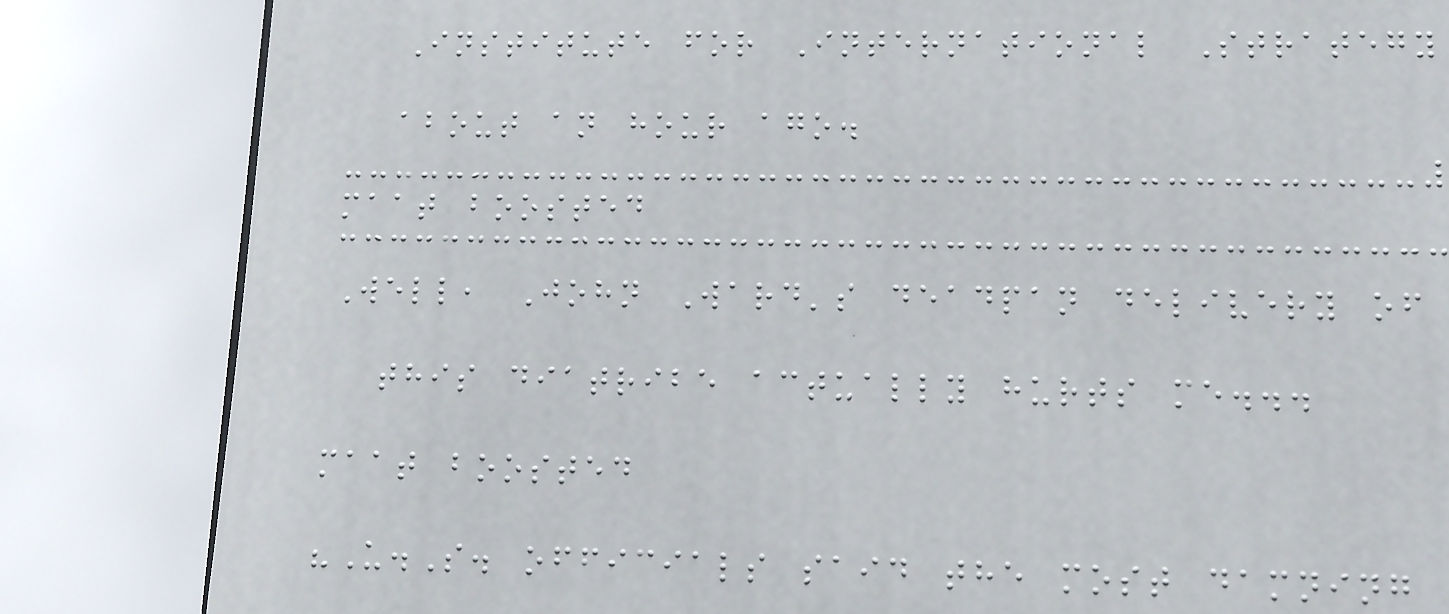Institute for International Strategy
about an hour ago.
maat boosted
Well, John Ward's deadpan delivery of
this diatribe actually hurts me...
maat boosted
"U.S. officials said the most damning
